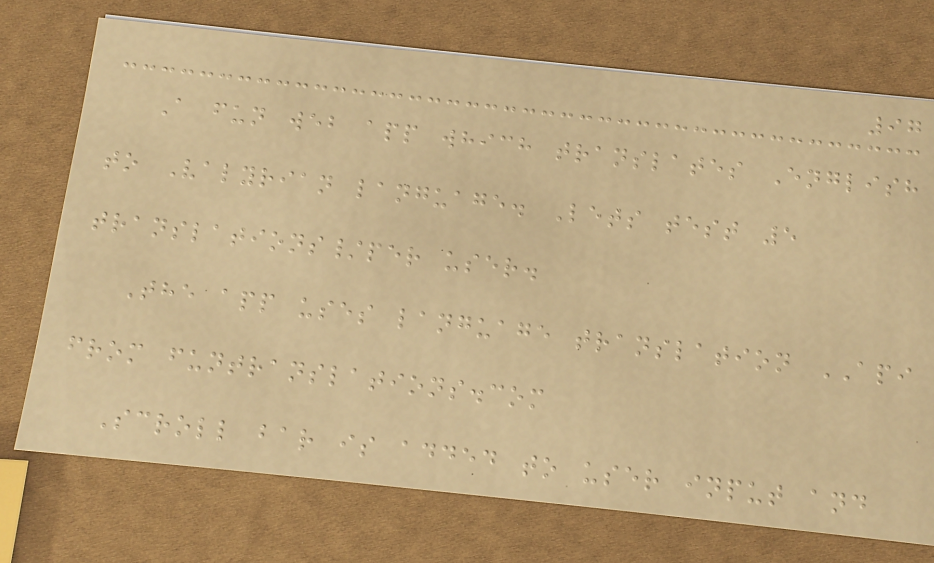97
A fun web app which translates English
to Valyrian language. Lets test 5
translations/per user.
The app uses language translation API
from funtranslations.com
Scroll bar is added to user input and
